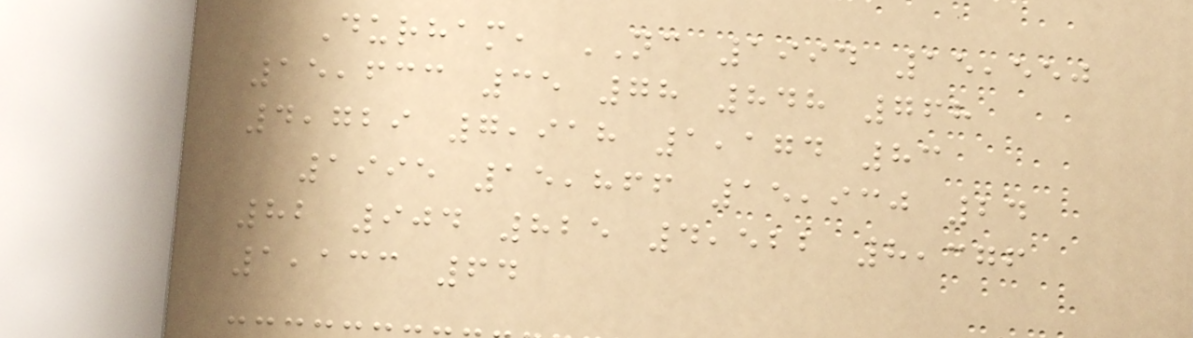Durham, NC 1994 15,550
15,633 35 78 848 768
4,729 7,918 1,174 83
1995 15,866 15,930 24
82 904 825 4,522 8,376
1,133 64
